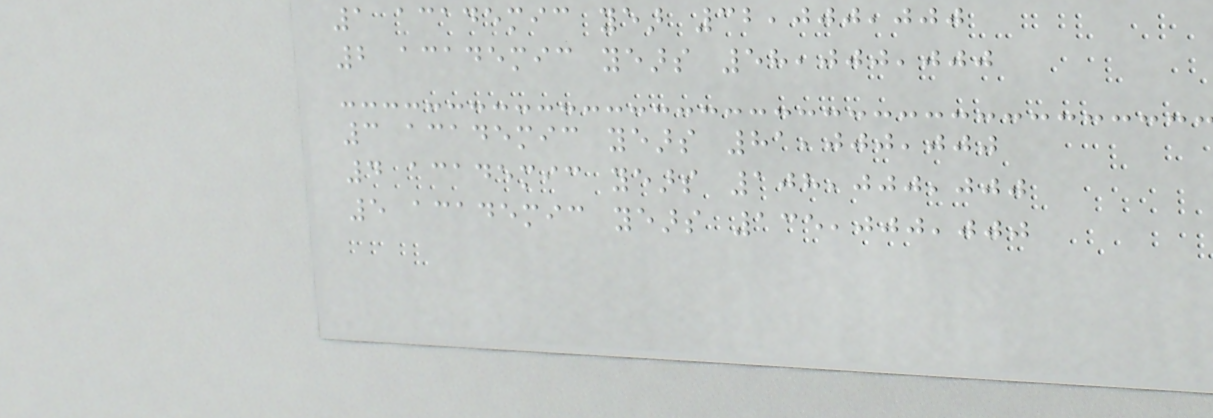1 academic year 32,000,000
2 academic years 58,000,000
3 academic years 81,000,000
4 academic years 108,000,000
5 academic years 135,000,000
